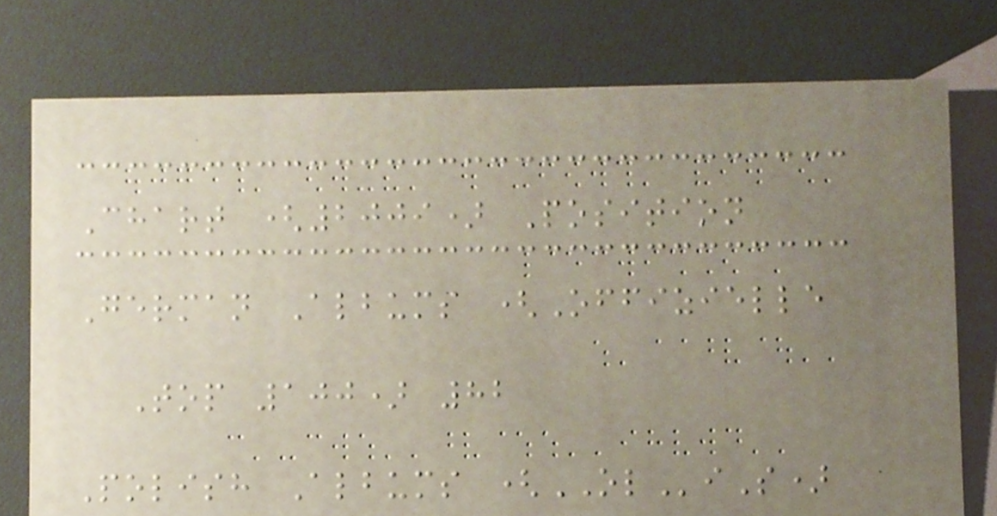Chart (2009) Position
German Albums (Offizielle
Top 100) 82
Polish Albums (OLiS)
